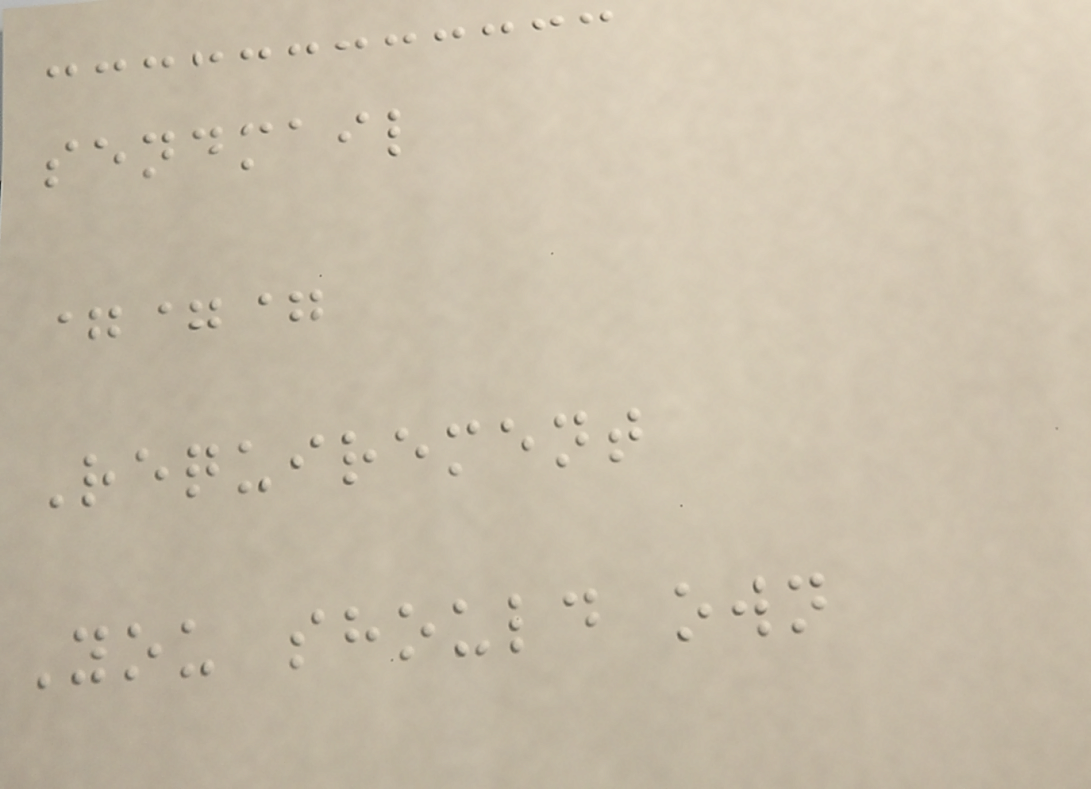sendmail
===
Requirement
You should own
